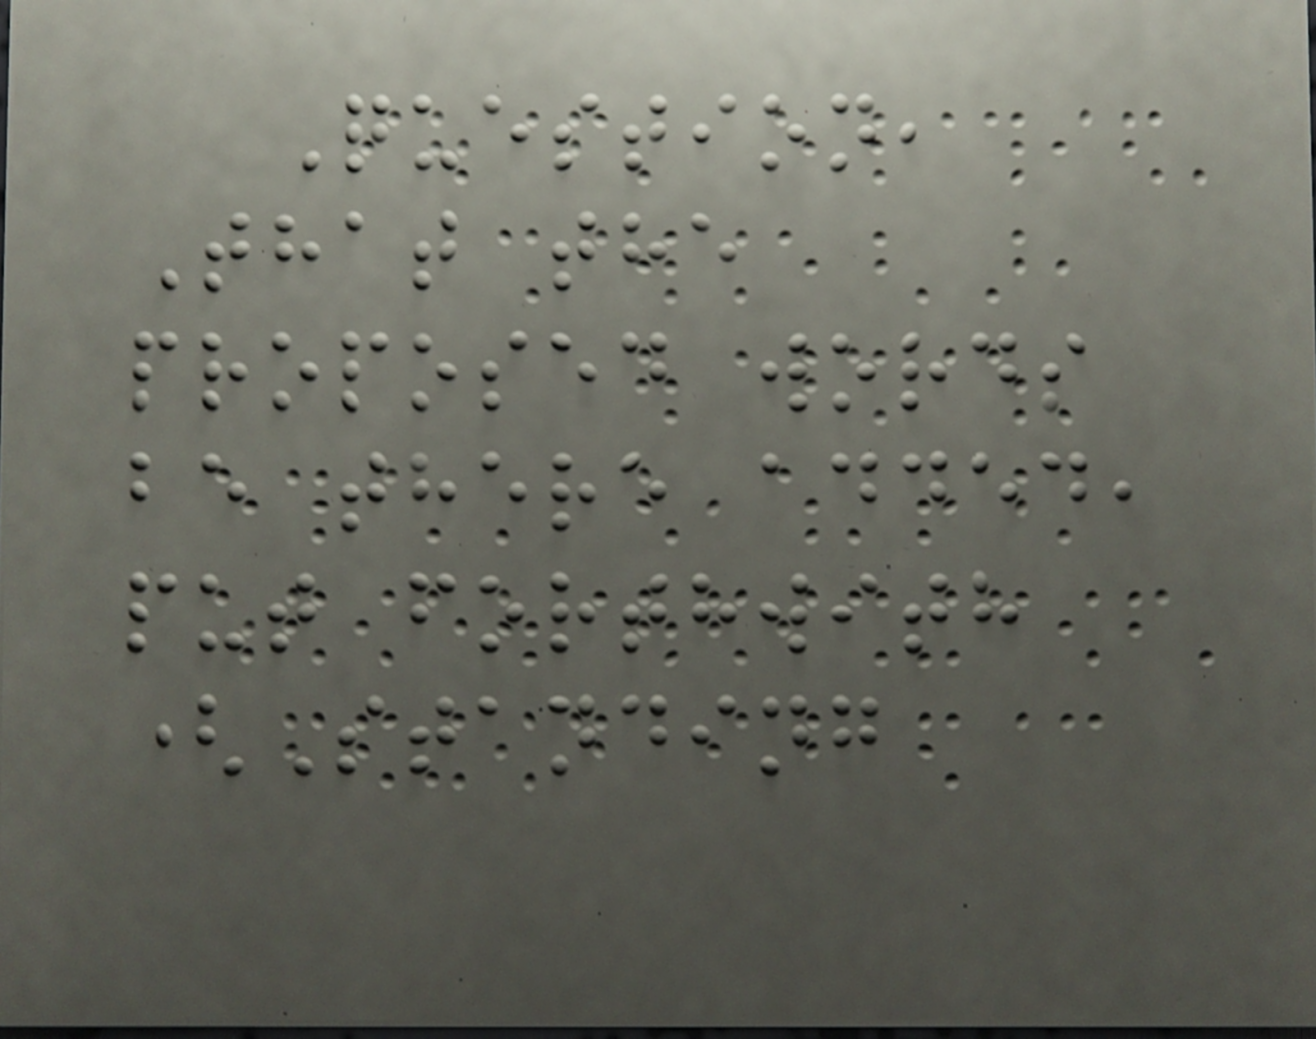Question,
That the
proposed words
be there added,
put forthwith
(Standing
